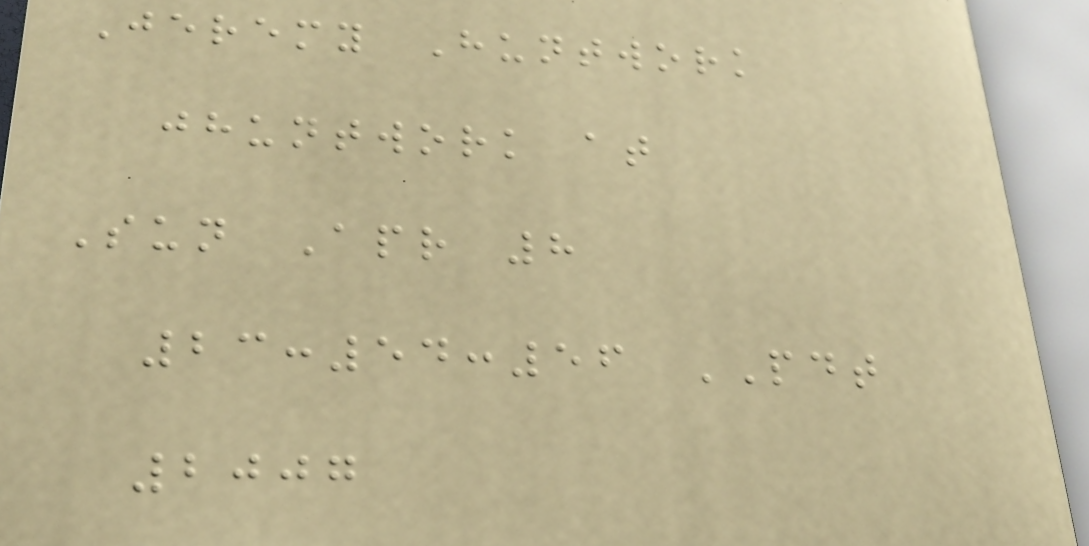Jeremy Huntwork
jhuntwork at
Sun Apr 8
23:54:56 PDT
2007
